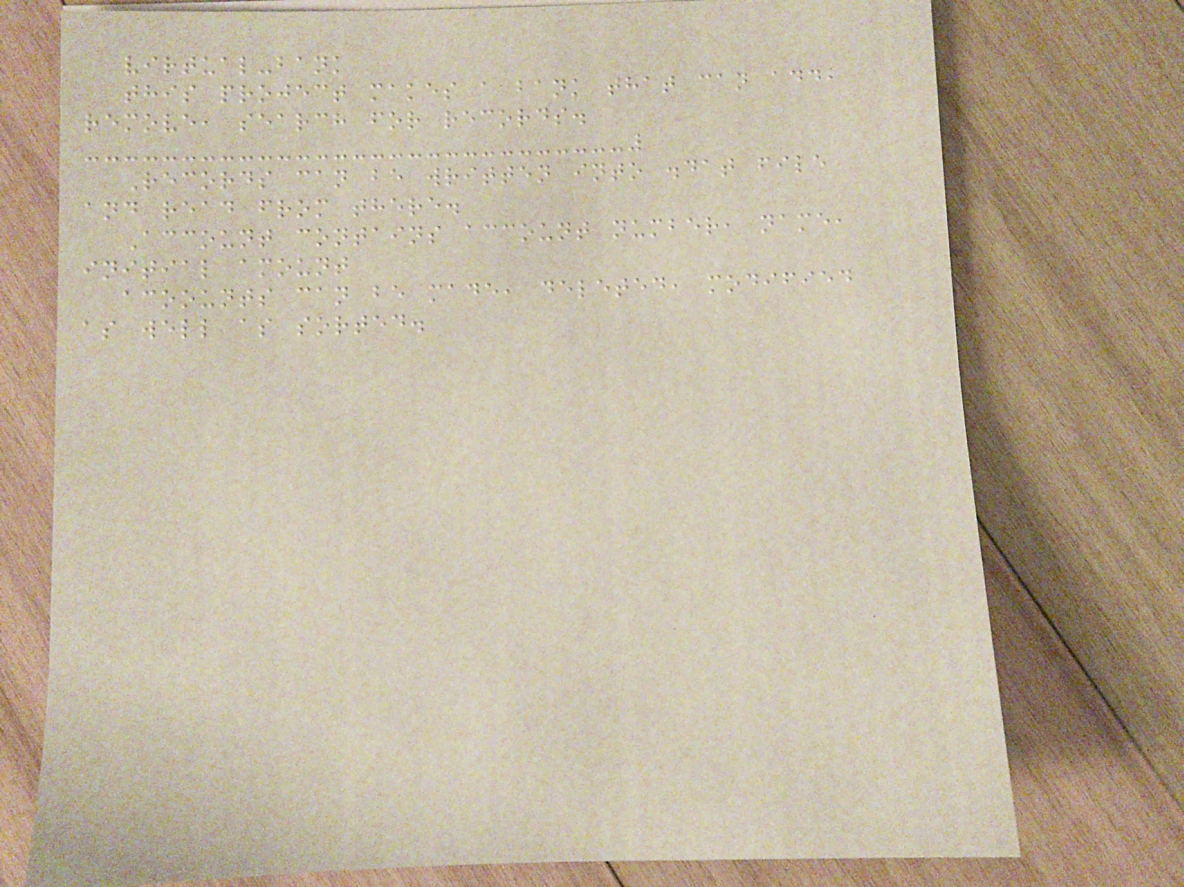virtual-bank
this project makes a bank that can add,
remove, search for records.
Records can be written into .dat file
and read from there.
Account contains account number, name,
initial amount
acoounts can be made, deleted, modified
as well as sorted.
